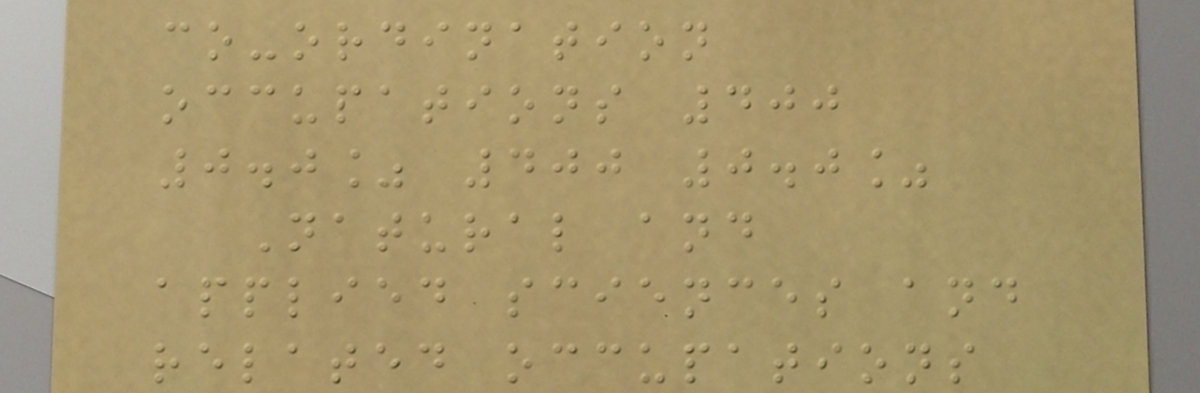co-ordination
occupations 400
0.0% 400 0.0%
Natural and
applied sciences and
related occupations
